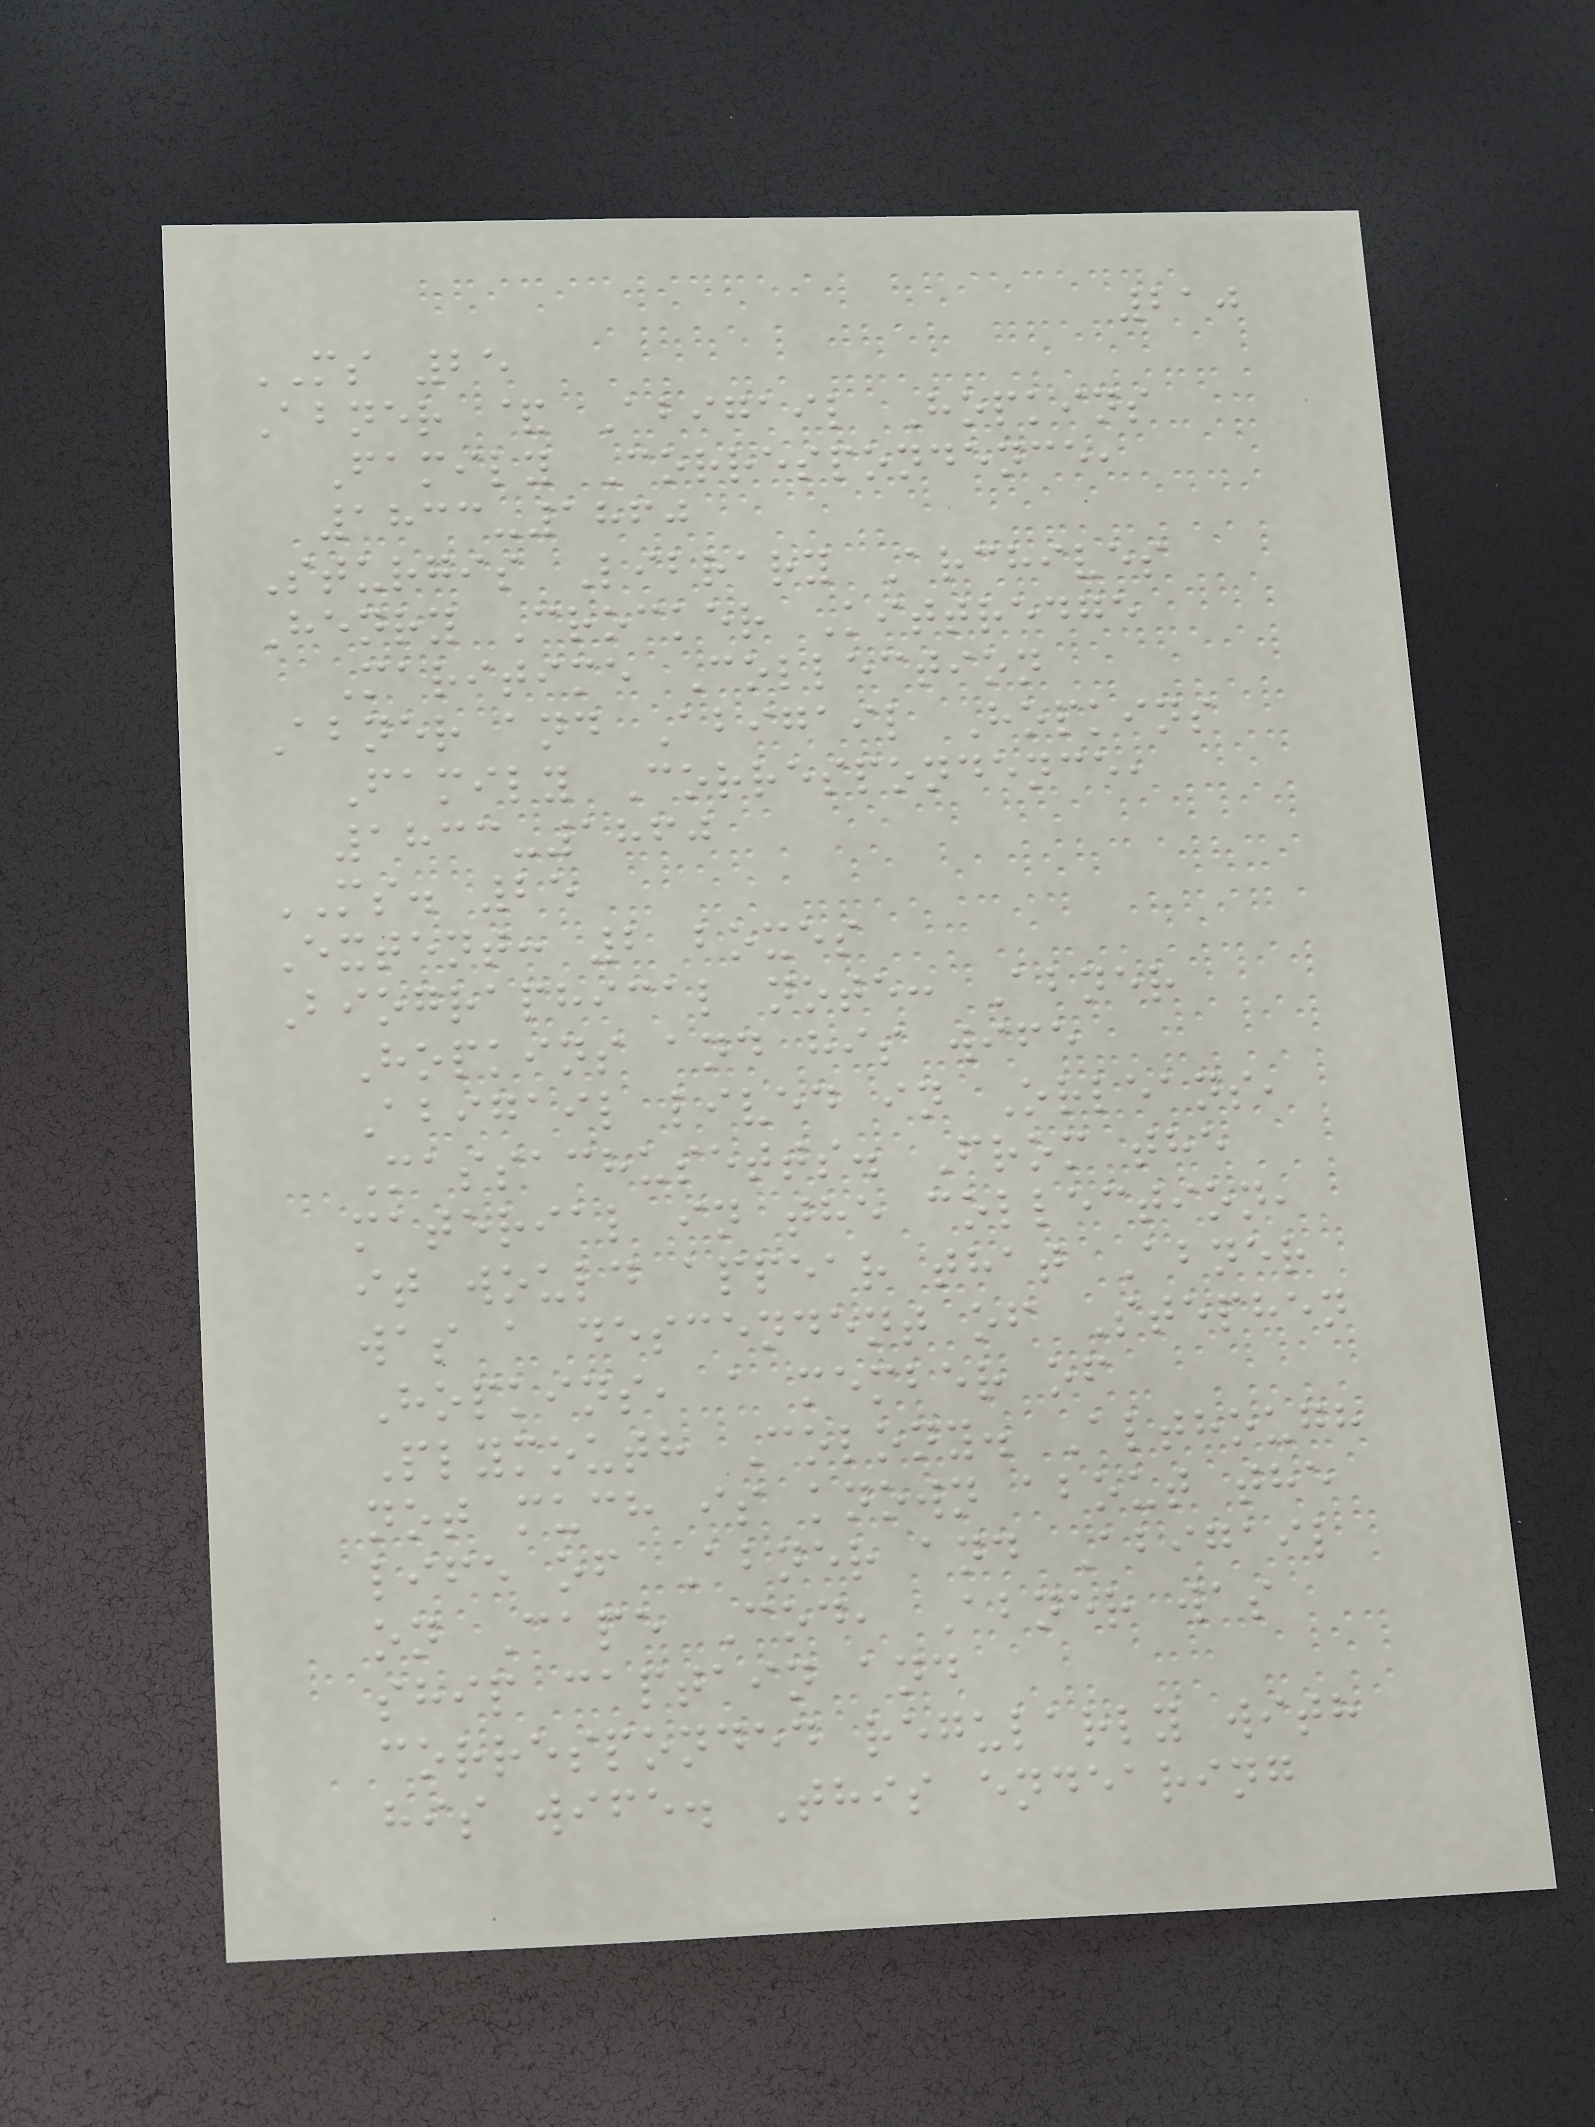210
MS 25
Abner & Abigail Hopkins
Family Correspondence,
1833-1860
Sturgis Library Archives
Henry Crocker Kittredge
Maritime Collection
Abner and Abigail Hopkins
Family Correspondence,
1833-1860
MS. 25
Extent: 2 boxes
Biographical note: Abner
Hopkins and his wife
Abigail lived in Orleans,
Massachusetts. From the
material in the collection,
it would appear that Abner
was a descendent of Stephen
Hopkins, a member of
Plymouth Colony. Although
not much is known about the
life of Abner and Abigail
on Cape Cod, Abner was
ship captain and
corresponded regularly with
his wife. This endearing
